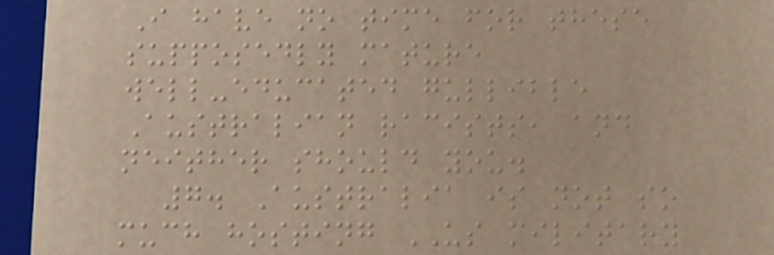I have no time for these
supposedly mature
well-educated gullible
Australian racists, and
neither should you.
7. Australia is not so
much hosting US military
